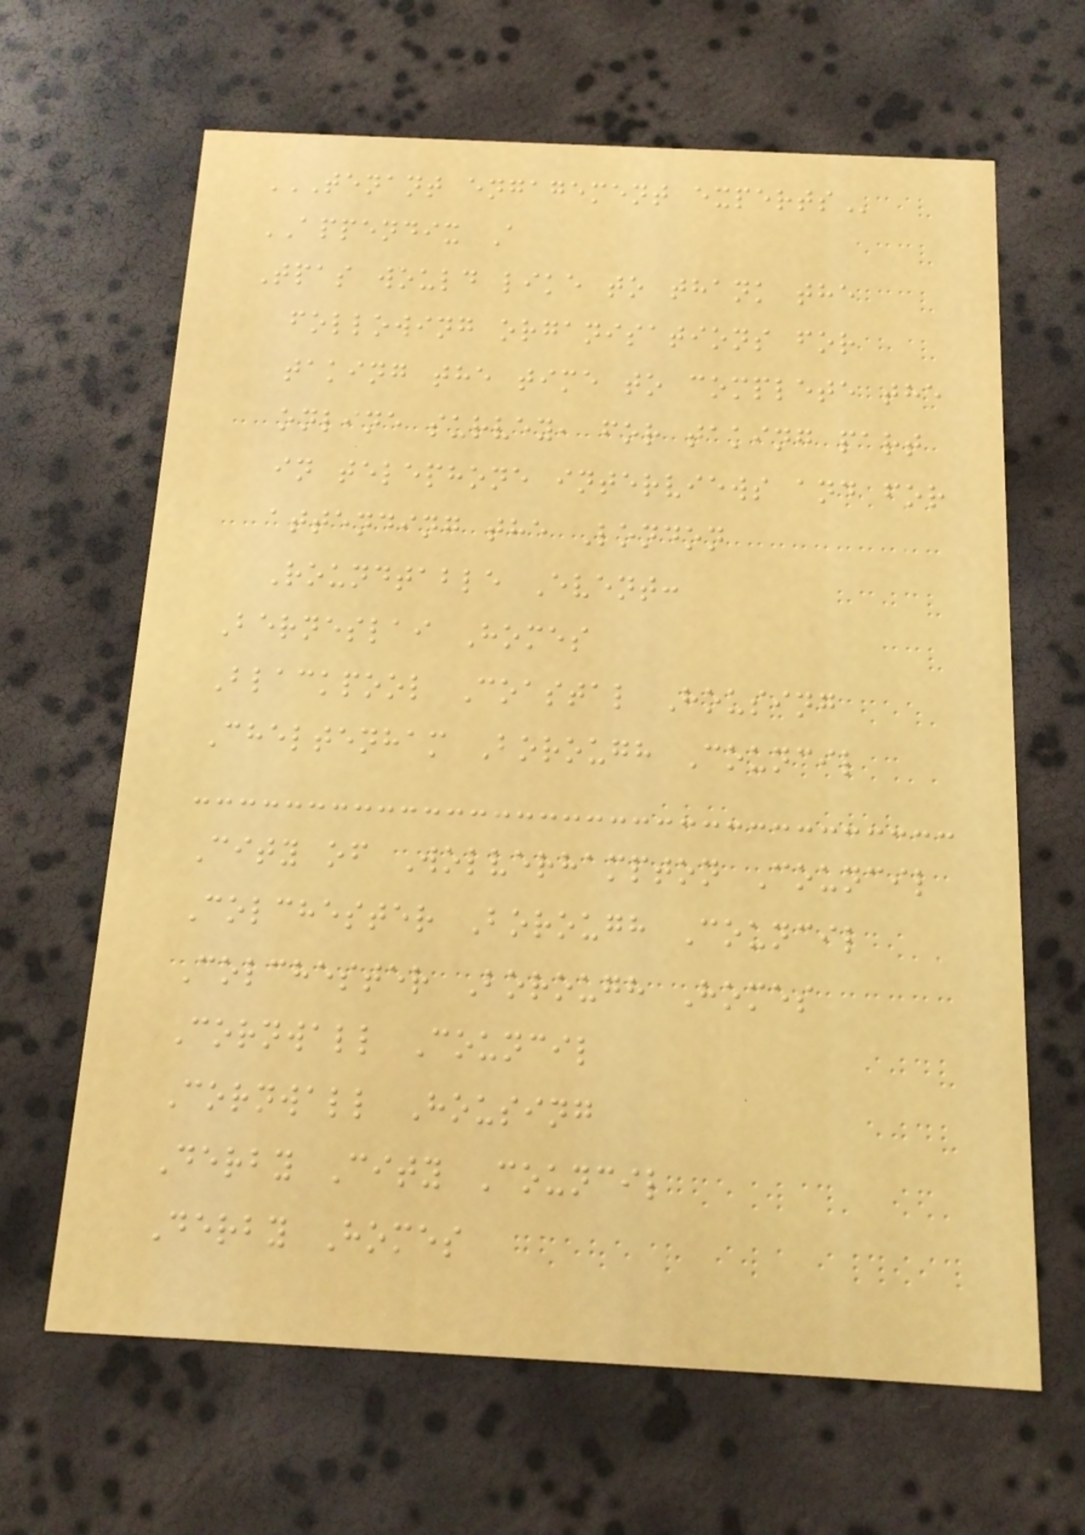TENANT ENGAGEMENT EXPERTS
APPENDIX A
Tpas would like to thank the
following organisations for
taking the time to complete the
online survey, for taking part
in telephone interviews and for
attending the London
Roundtable Event:
Berneslai Homes
Blackpool Coastal Housing
Cheltenham Borough Council
City of Wolverhampton Council
Colchester Borough Council
Colchester Borough Homes
Cornwall Council
Cornwall Housing
Derby City Council
Derby Homes
